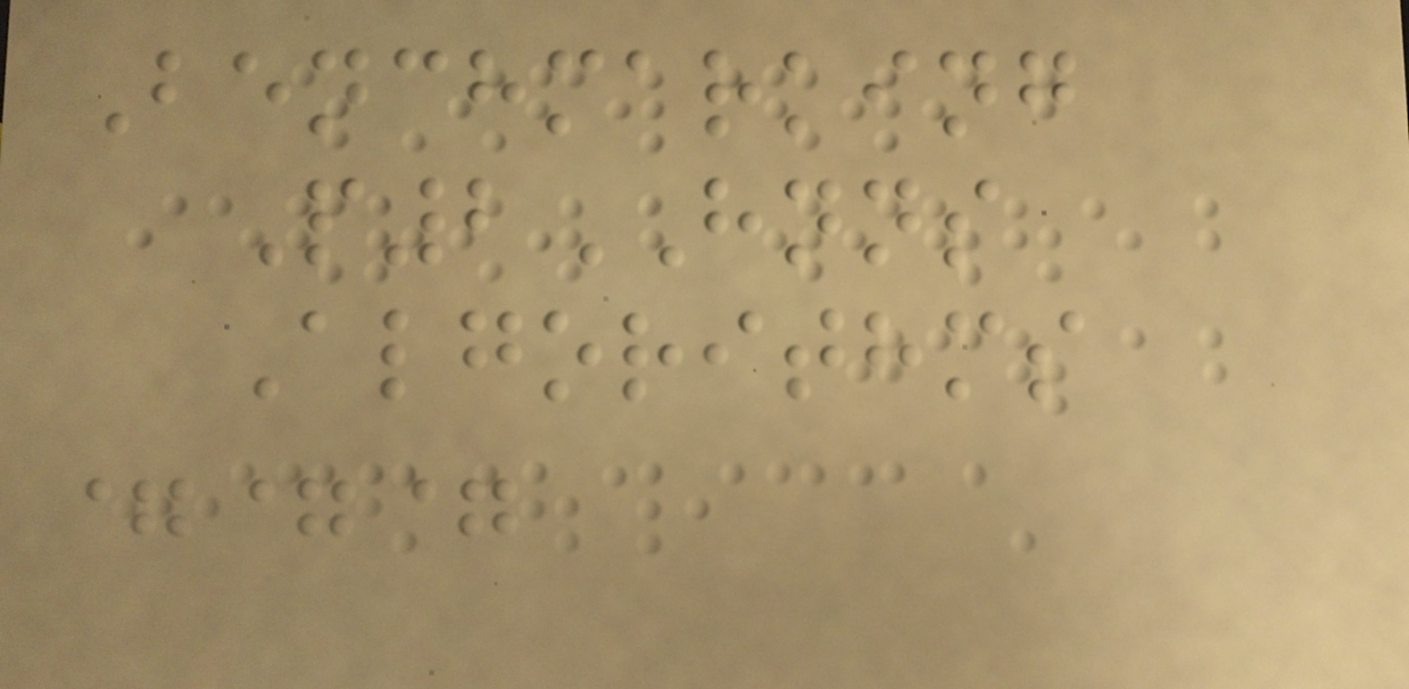Benchmarking
P2HNNS
Algorithms
===
